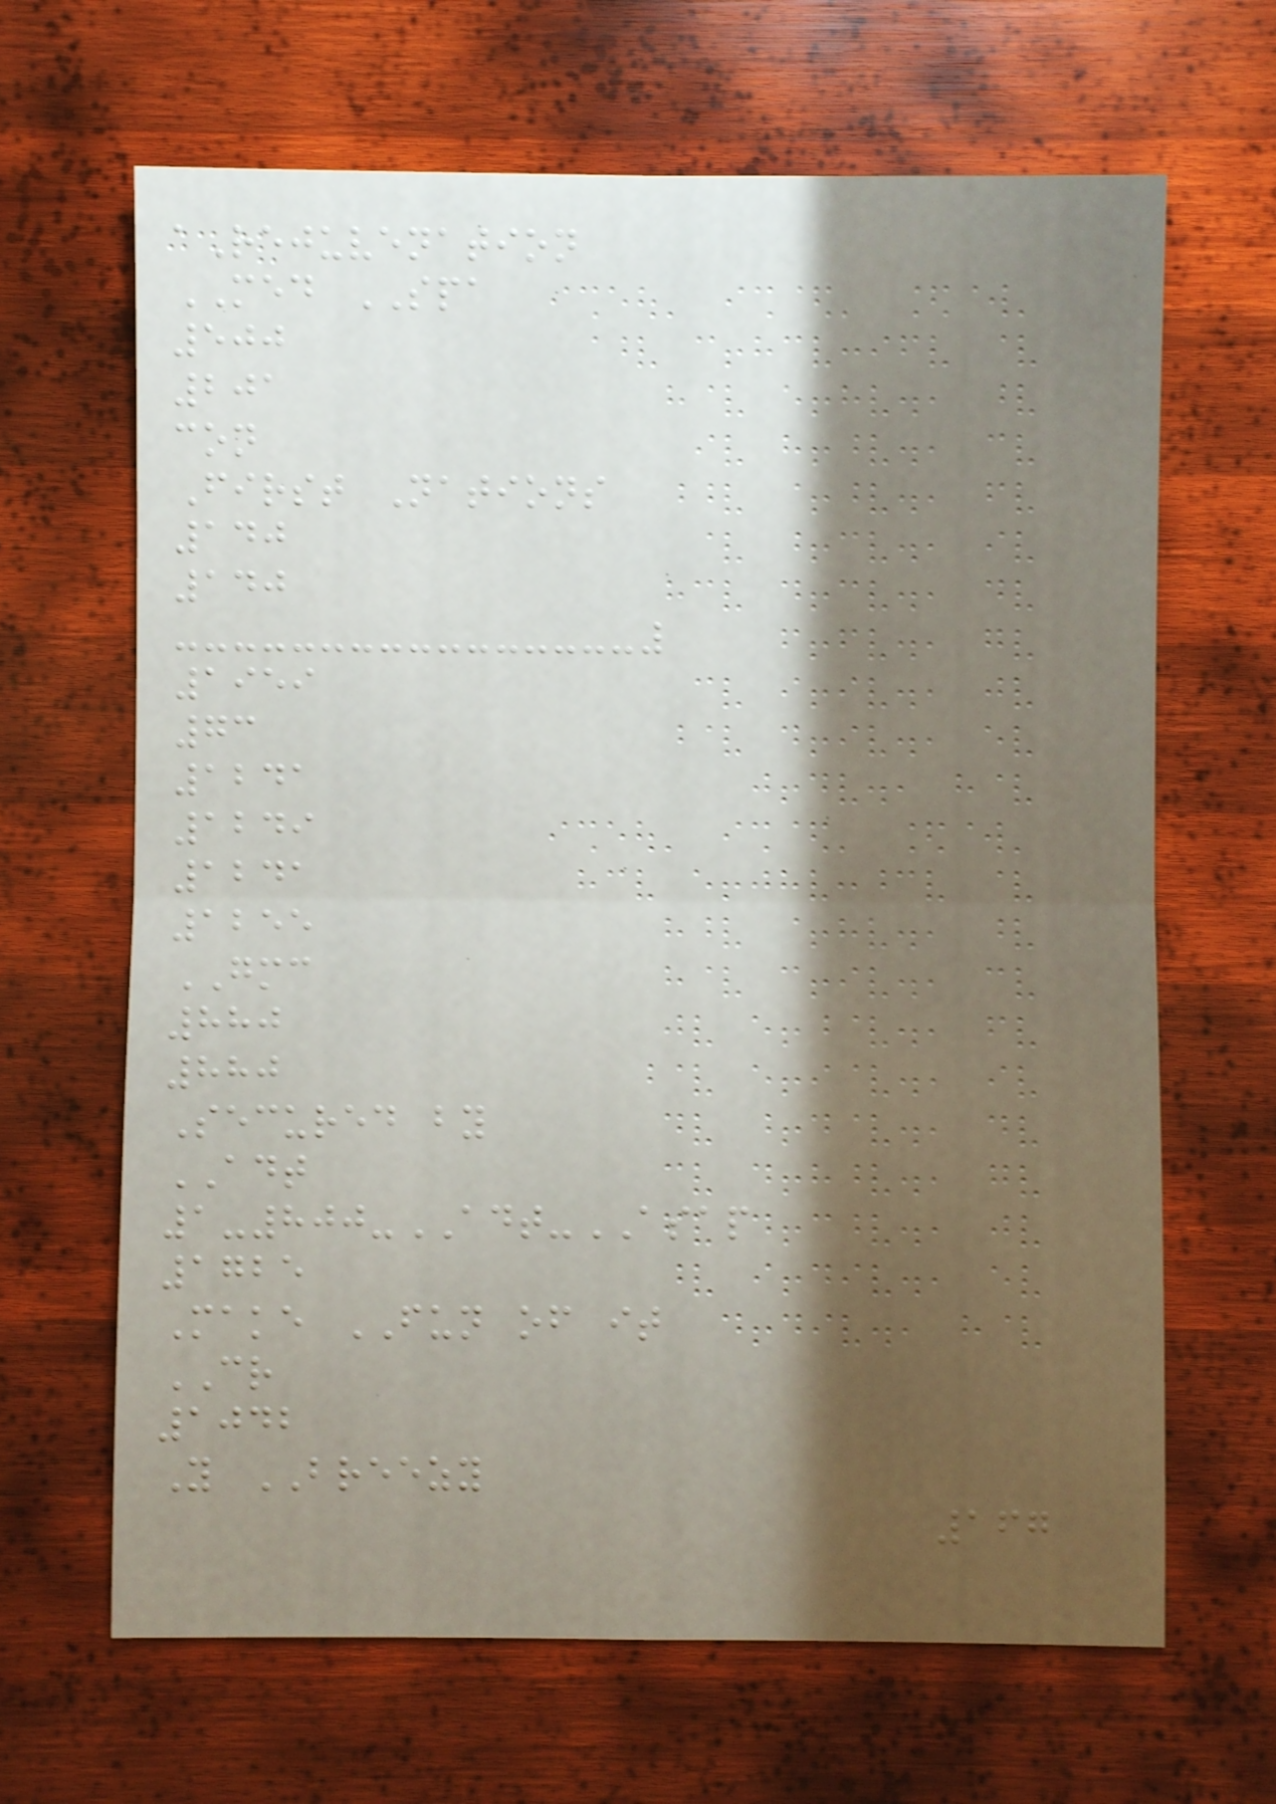aRejuvenation
MED SPA
500
201
con
First Nations
140
140
1959
73
1241
1249
1241
1255
GMC
880
880
Secured by
ADT
1-800-ADT-ASAP
1725
Make FUN of it
CR
1042
Y BREEZY
167
